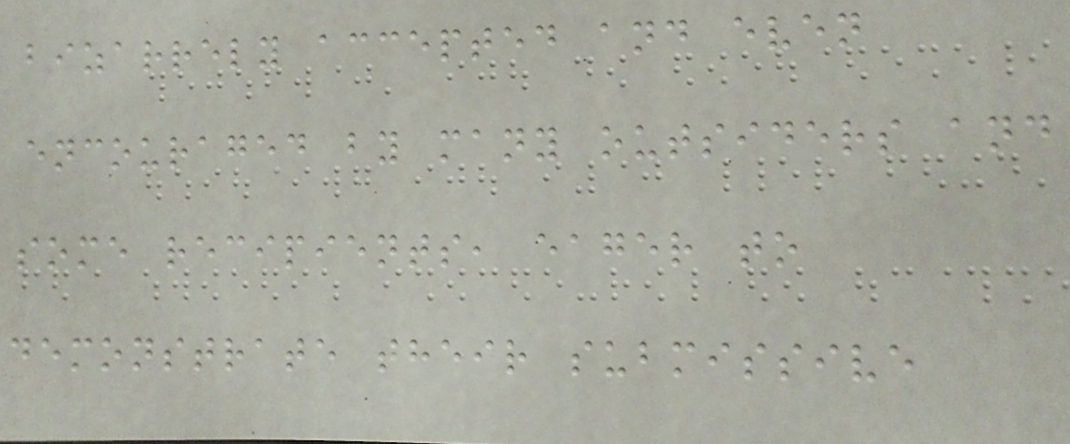bizarrely accepted and even
encouraged by many outsiders and
some recipients, eager to
demonstrate their submissive
